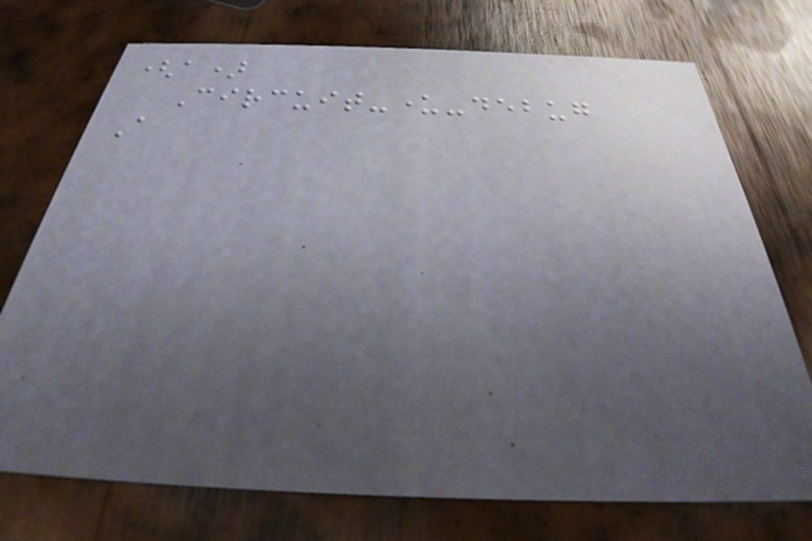(a)
Circuit-under-debug
A
